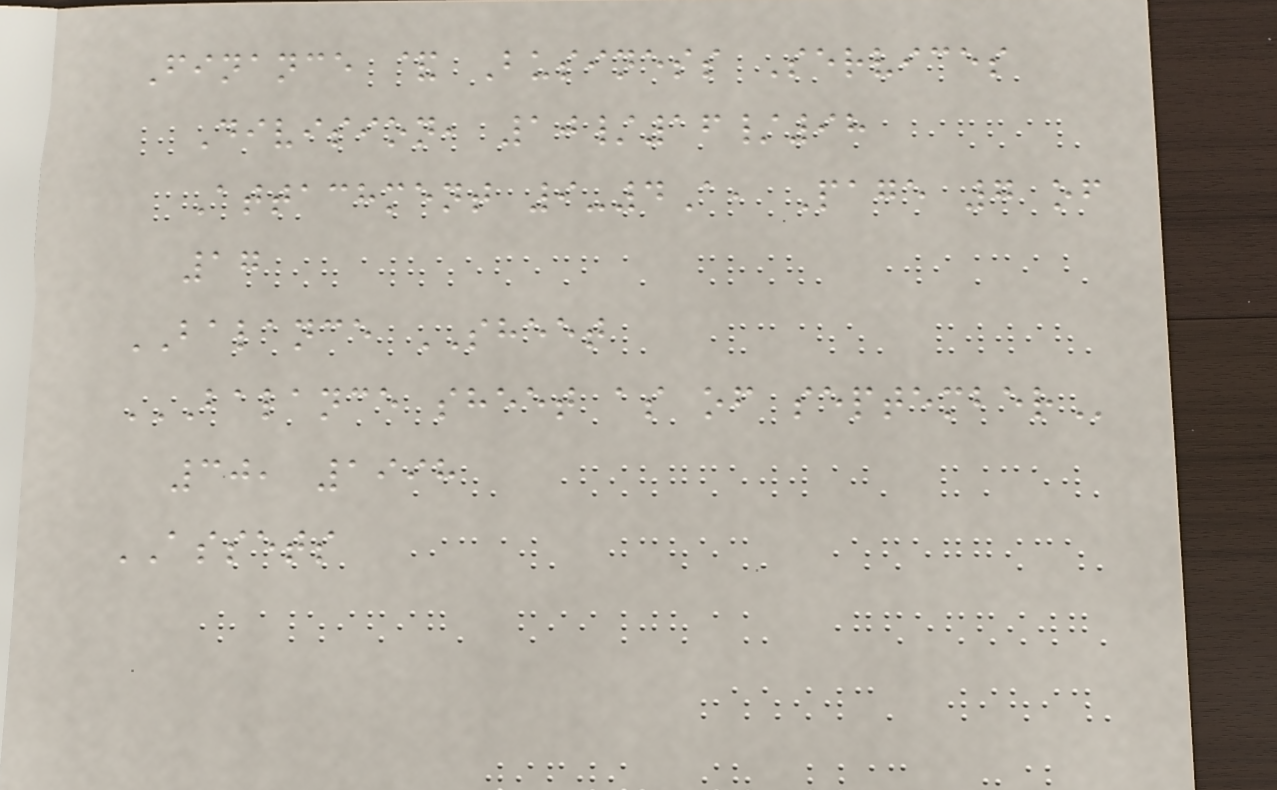Finance & Business Services
Division, 10/16/98
Attachment 9-4A, Page 7 of
17
BALANCE SHEET
BALANCE SHEET AS OF SEPTEMBER
30, 1998
ASSETS
